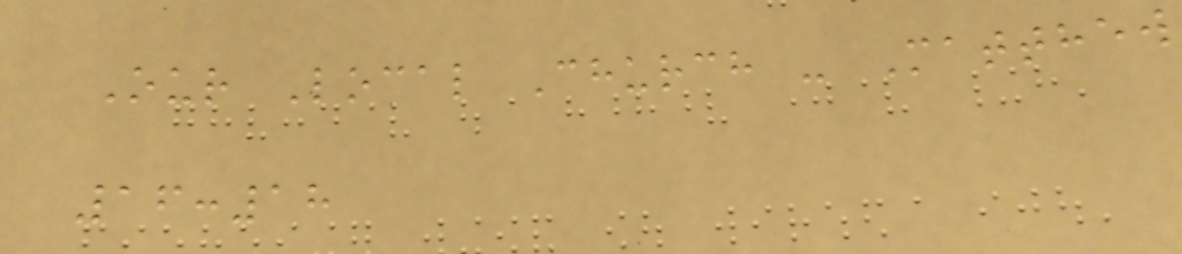Our Local Church - Matthew
16:18
